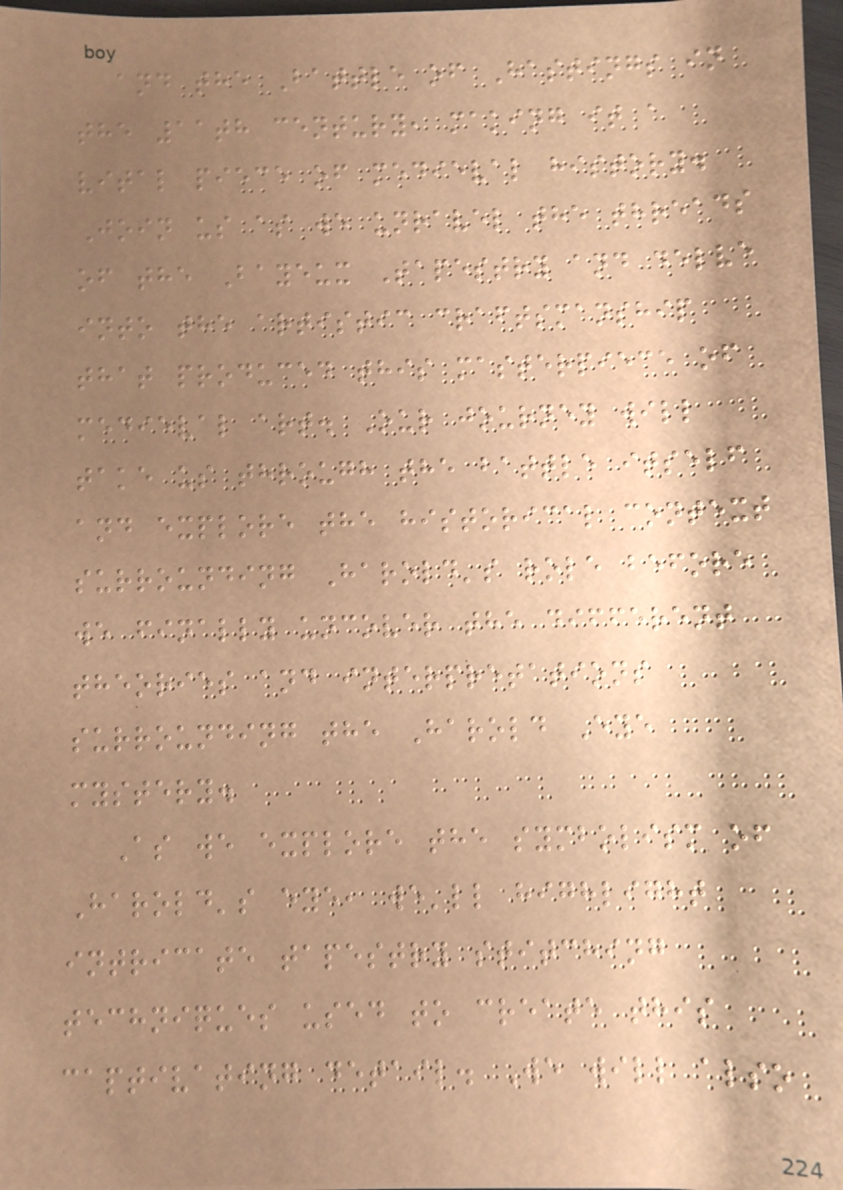and the Battle of Hastings in
the 11th century, making it a
vital piece of medieval history.
Join us as we unravel the threads
of the Bayeux Tapestry and delve
into the artistic craftsmanship
that produced this masterpiece of
medieval art. Our journey will
take us through the battle itself
and explore the historical context
surrounding Harold's role before
we finally uncover the different
theories and interpretations
surrounding the Harold Eye
mystery.
As we explore the symbolism of
Harold's eye, we'll highlight
intricate tapestry stitching
techniques used to create this
captivating detail. We will also
